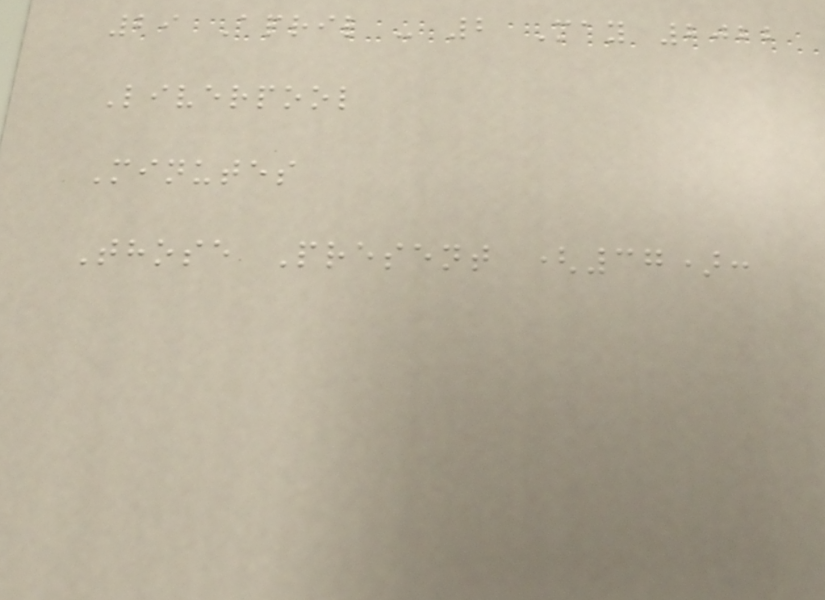29 April - 2 May 2022
Liverpool
Minutes
Those Present (37):
